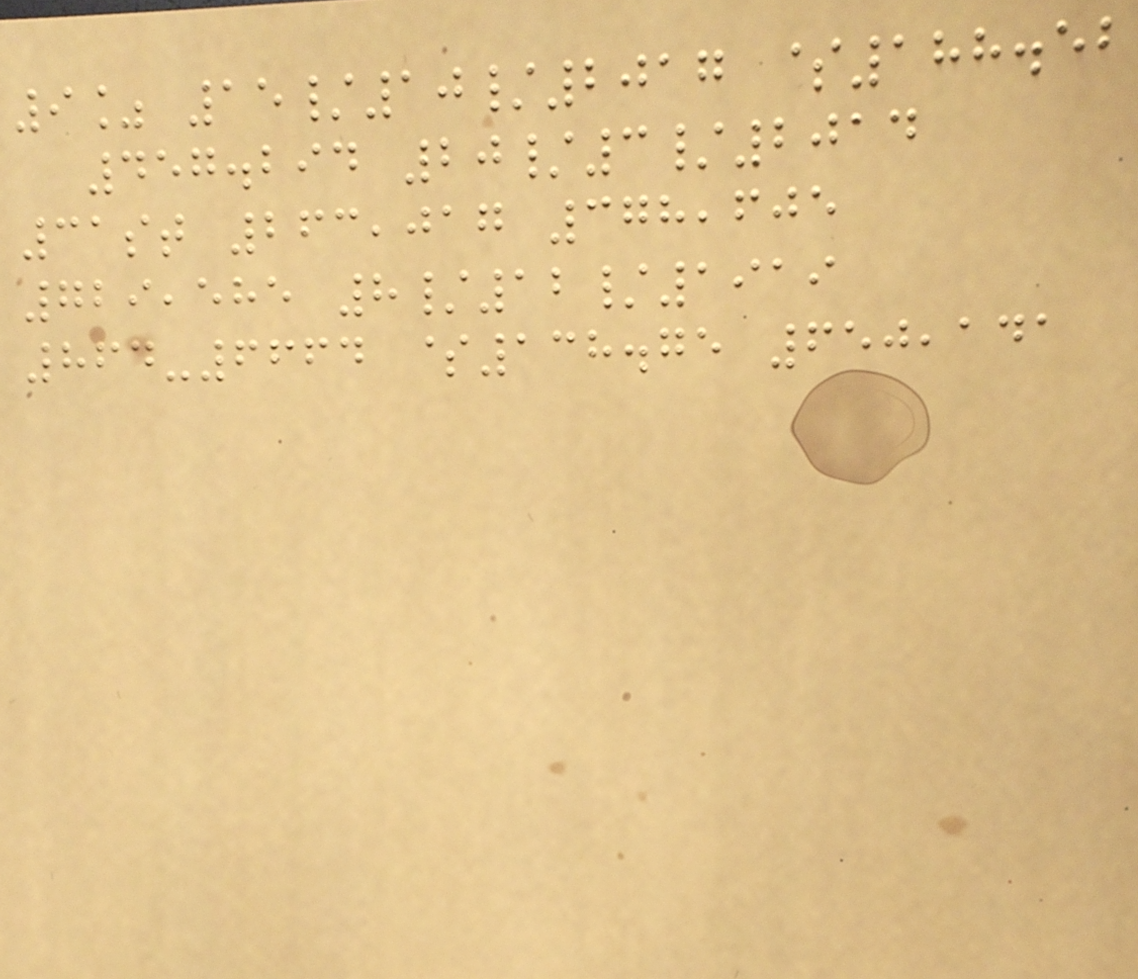9% 15/10/2017 $188.52
457.294 20/3/2014
31st 263,017 378,605
729,585 8/12/1919
864-6664 $138.75 650,141
